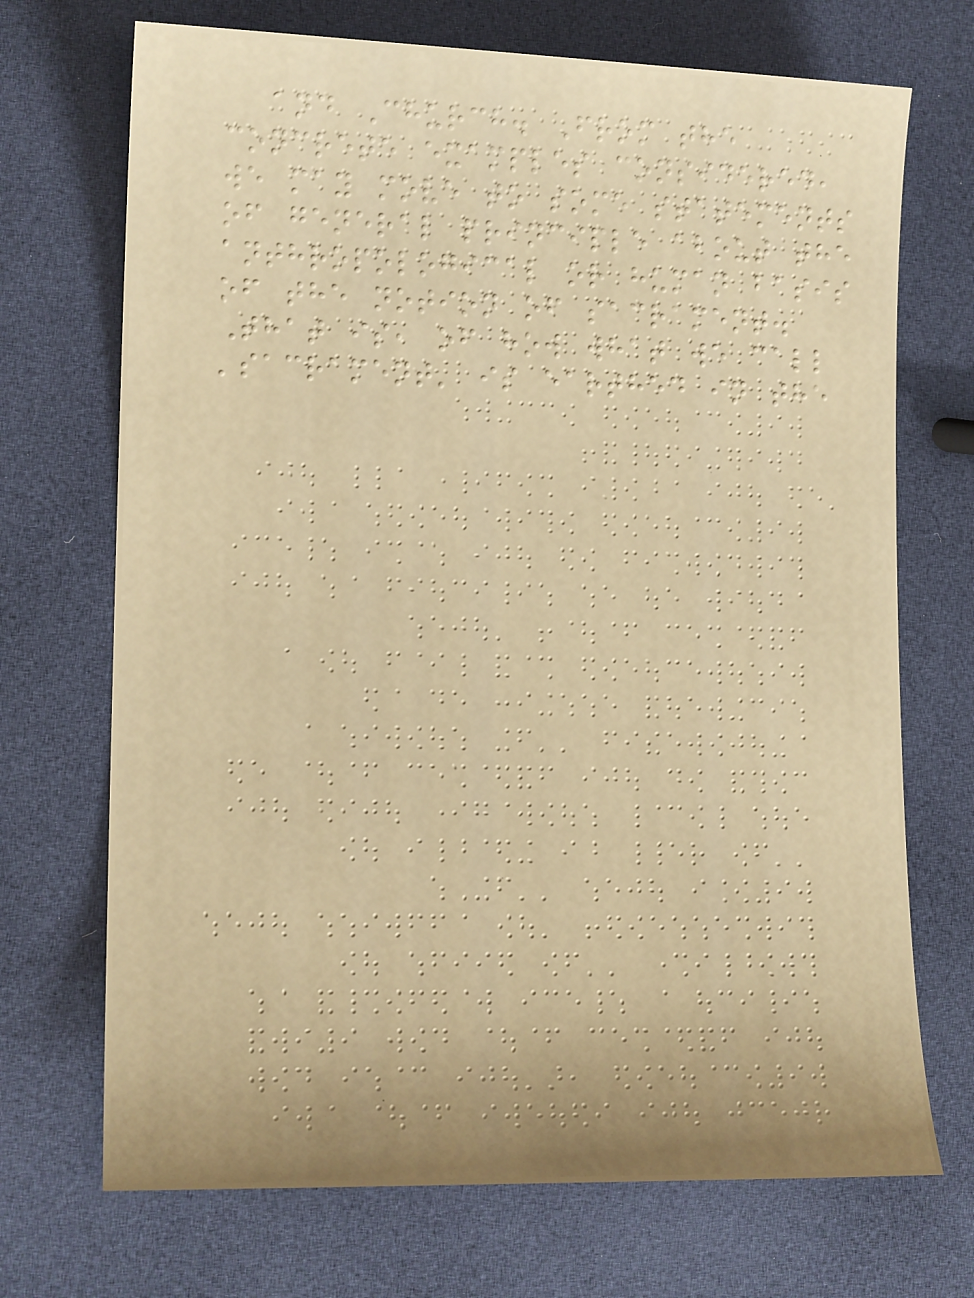and Church. From the
concrete examples considered,
we may move to some statements
of general principle about the
anthropological or human basis
of the notion of sacrament.
That is, of how what we call
'sacrament' is earthed in the
